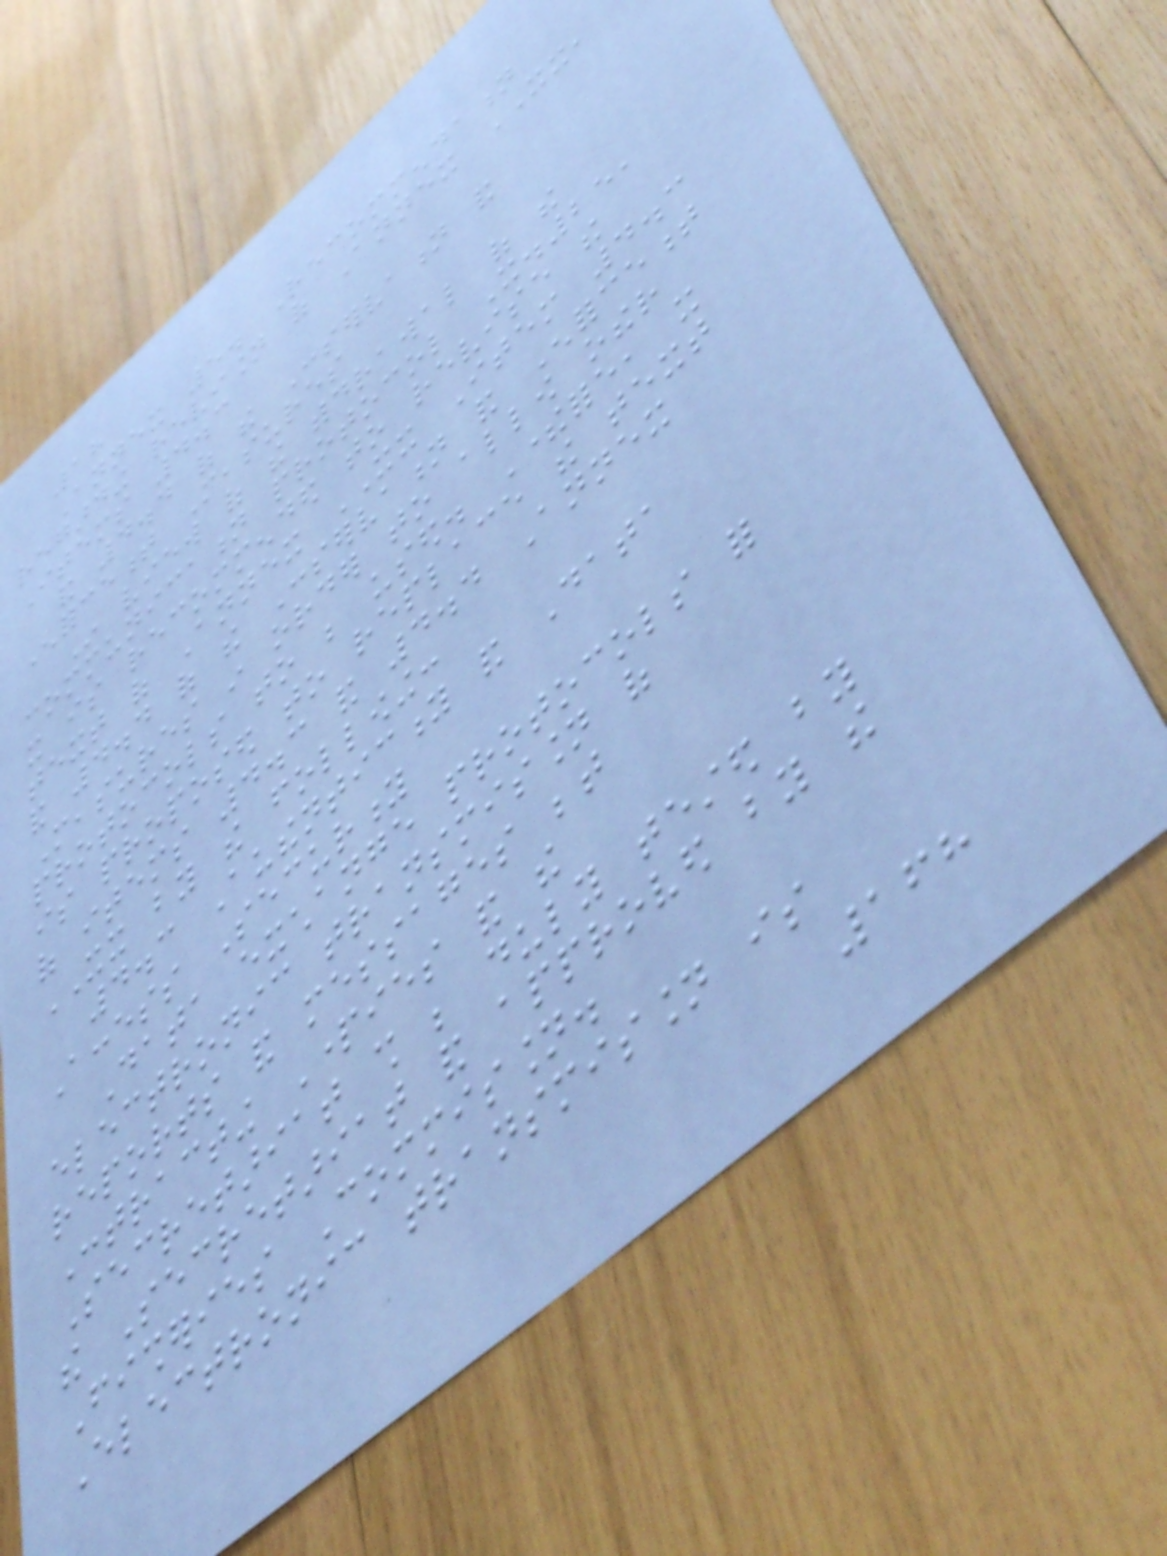18
Annex 5. Recommendation
regarding revision of Annex XX,
Items 4.3
and 4.4 of the Conservation and
Enforcement Measures
In view of the withdrawal of the
communication protocol X.25,
it is recommended to revise the
text of Annex XX Item 4.3
and 4.4 of the Conservation and Enforcement
Measures in order to allow other
protocols to be used. Therefore, it
is proposed to replace the text
of items 4.3 and 4.4 Annex
XX by the following:
4.3 Authenticity and Data
Access Security
Data exchange protocols for
electronic transmission of
reports and messages between
Contracting Parties and the
Secretariat shall be duly tested by
the Secretariat and approved by the
Fisheries Commission.
Electronic transmission is
168
